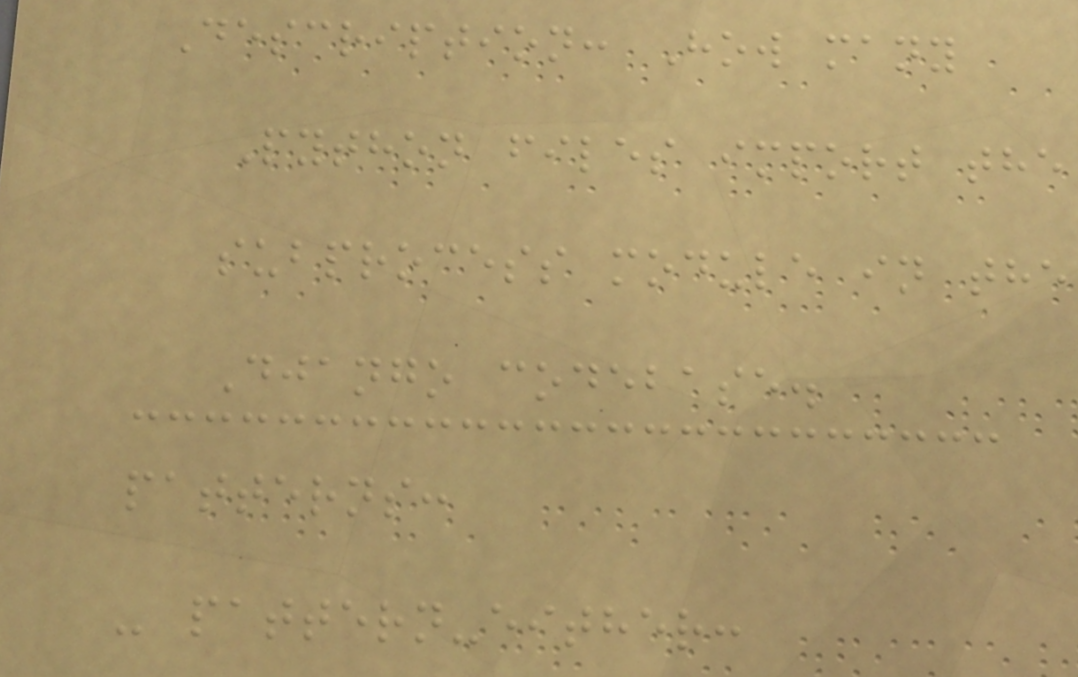Description: How many
Python files import the
subprocess module in the
Django codebase.
patterns:
- pattern-either:
